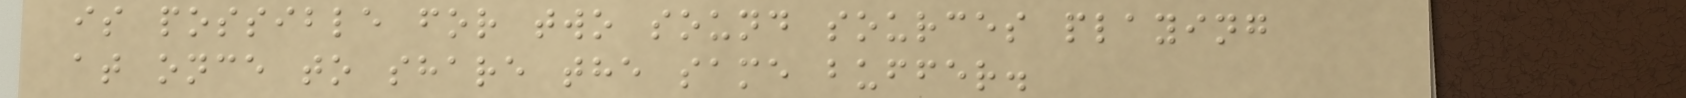is possible for two sound sources playing
at once to share the same buffer.
